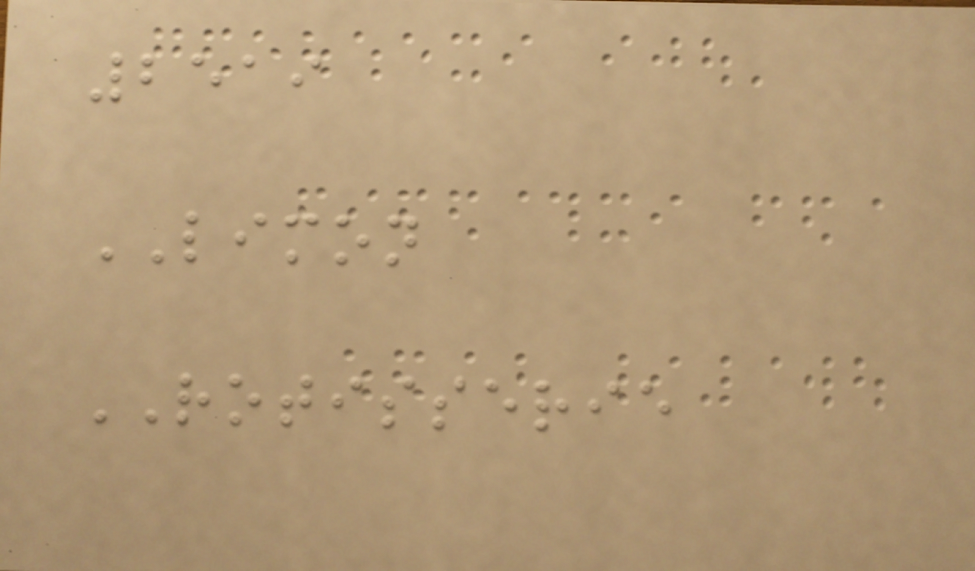2519
LIMON
ROTISSERIE
